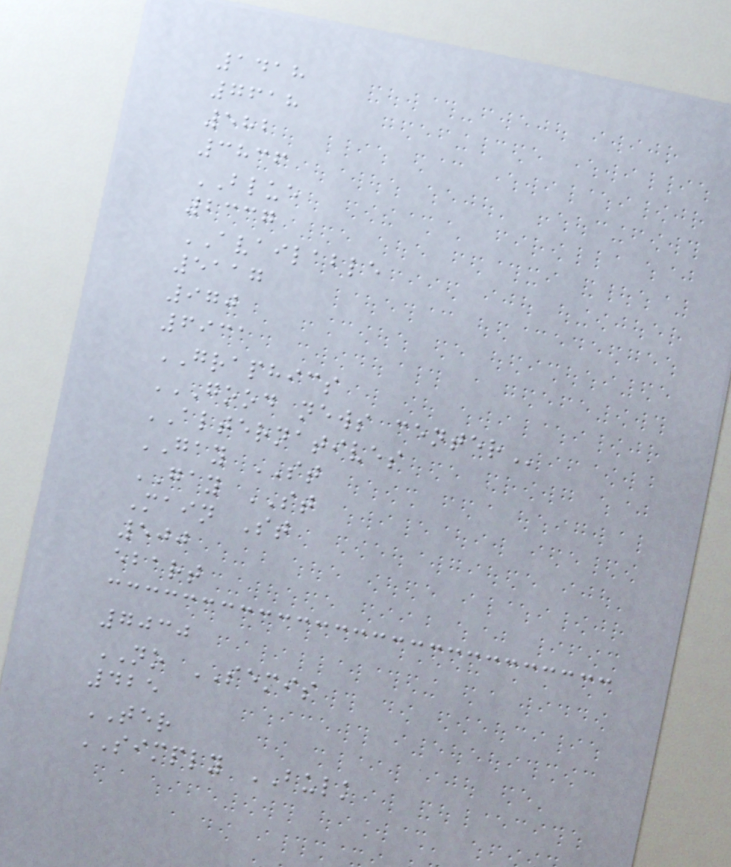1418
7618
582
3836
BLUE
2337
AVAILABLE
5117
970
6931
GRAPHICS
GOOD NEWS CENTER
ALTERNATIVES
GAY ST
GAY ST
Main St
500
ebart
7030
NO SEMIS
425
TER
SIMPLY BULK
